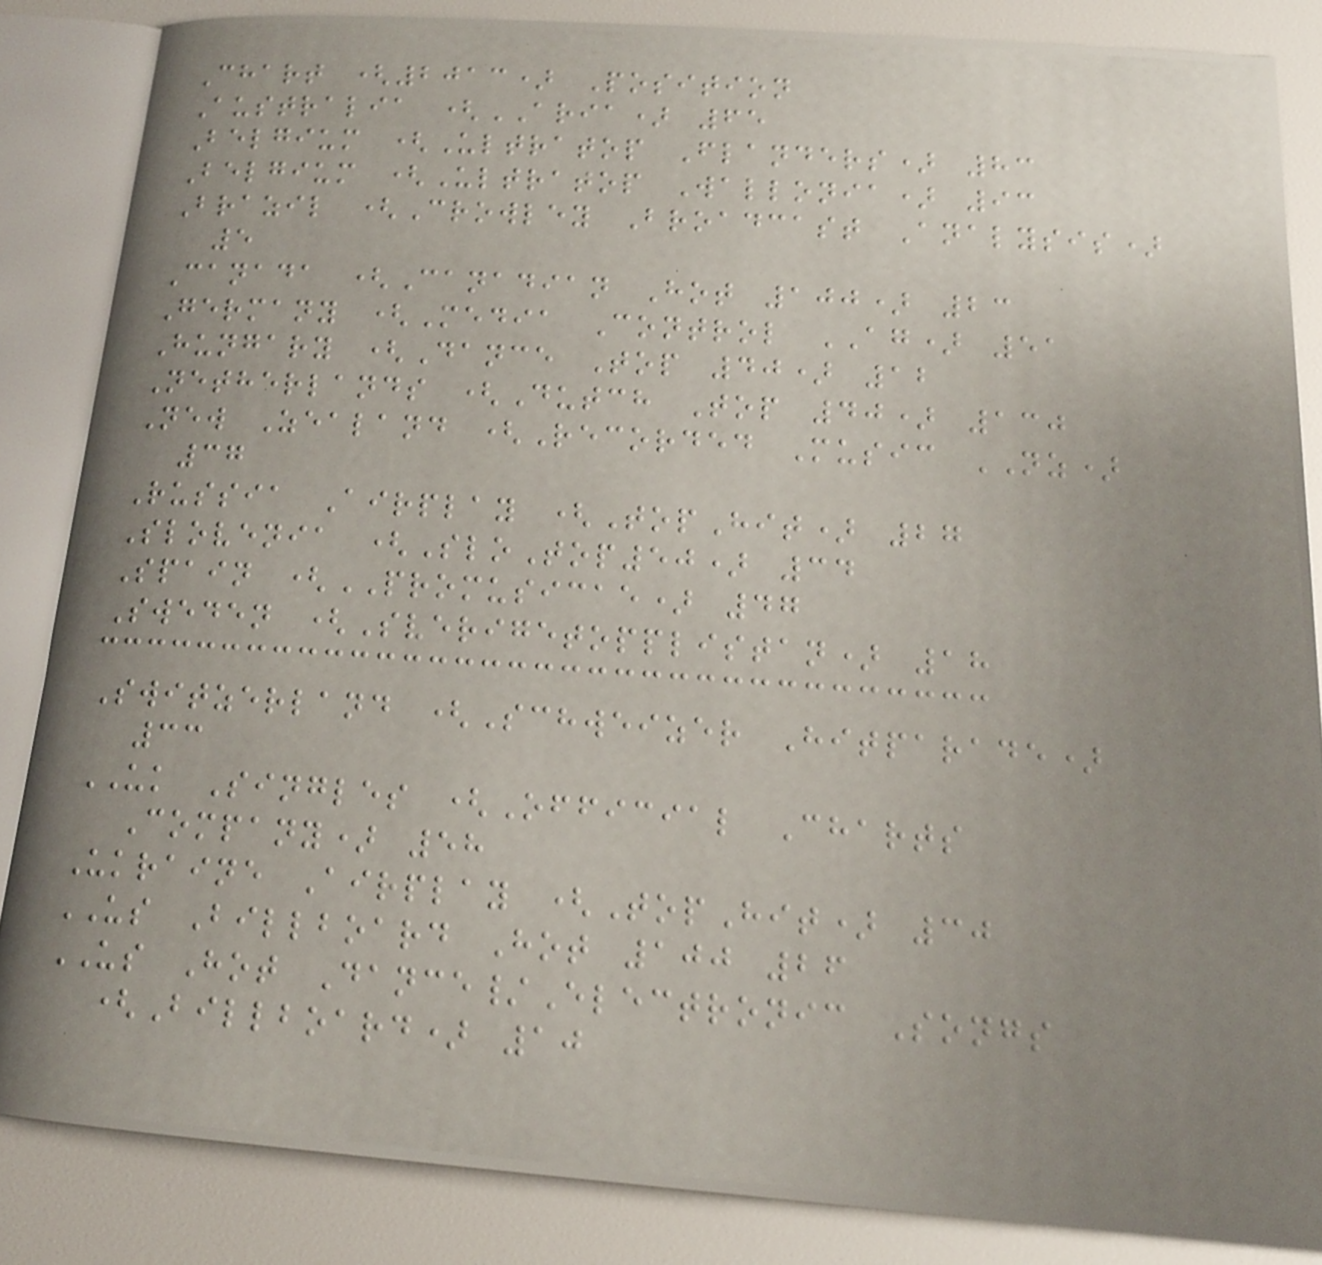Chart (2013) Position
Australia (ARIA) 65
Belgium (Ultratop Flanders) 83
Belgium (Ultratop Wallonia) 93
Brazil (Crowley Broadcast Analysis)
5
Canada (Canadian Hot 100) 23
Germany (Media Control AG) 51
Hungary (Dance Top 40) 12
Netherlands (Dutch Top 40) 130
New Zealand (Recorded Music NZ)
37
Russia Airplay (TopHit) 27
Slovenia (SloTop50) 34
Spain (PROMUSICAE) 47
Sweden (Sverigetopplistan) 18
Switzerland (Schweizer Hitparade)
33
UK Singles (Official Charts
Company) 58
Ukraine Airplay (TopHit) 30
US Billboard Hot 100 26
US Hot Dance/Electronic Songs
(Billboard) 10
